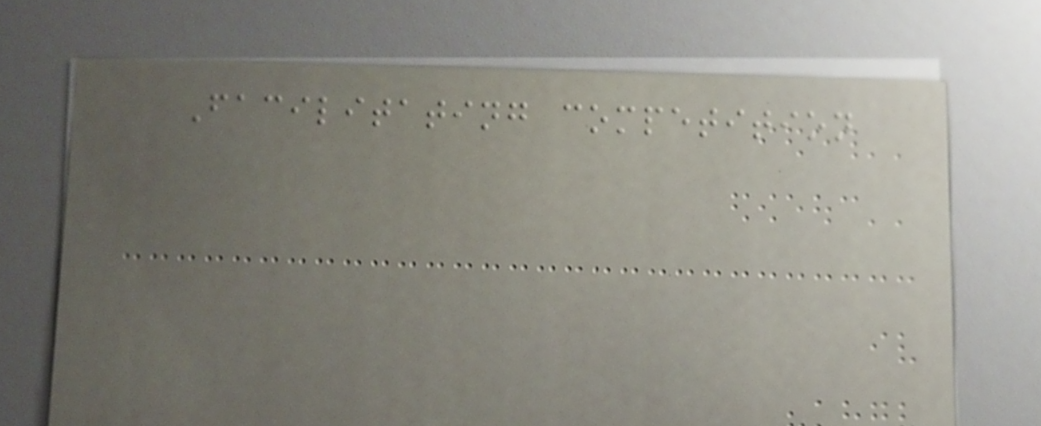Facilitating competition
